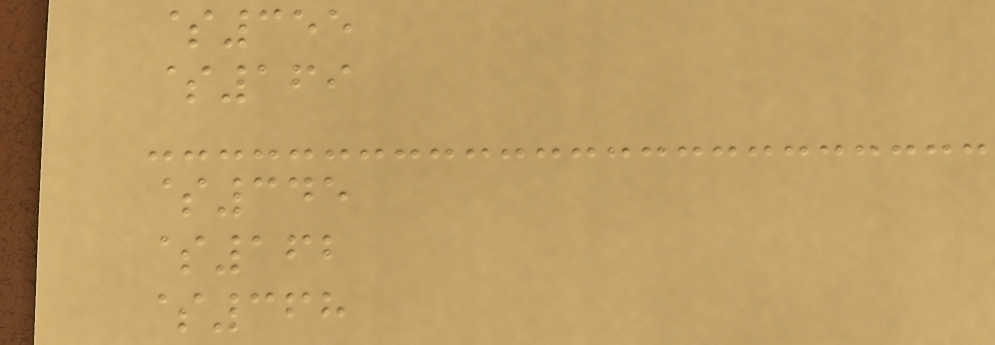$355
$169
$345
$162
$368
